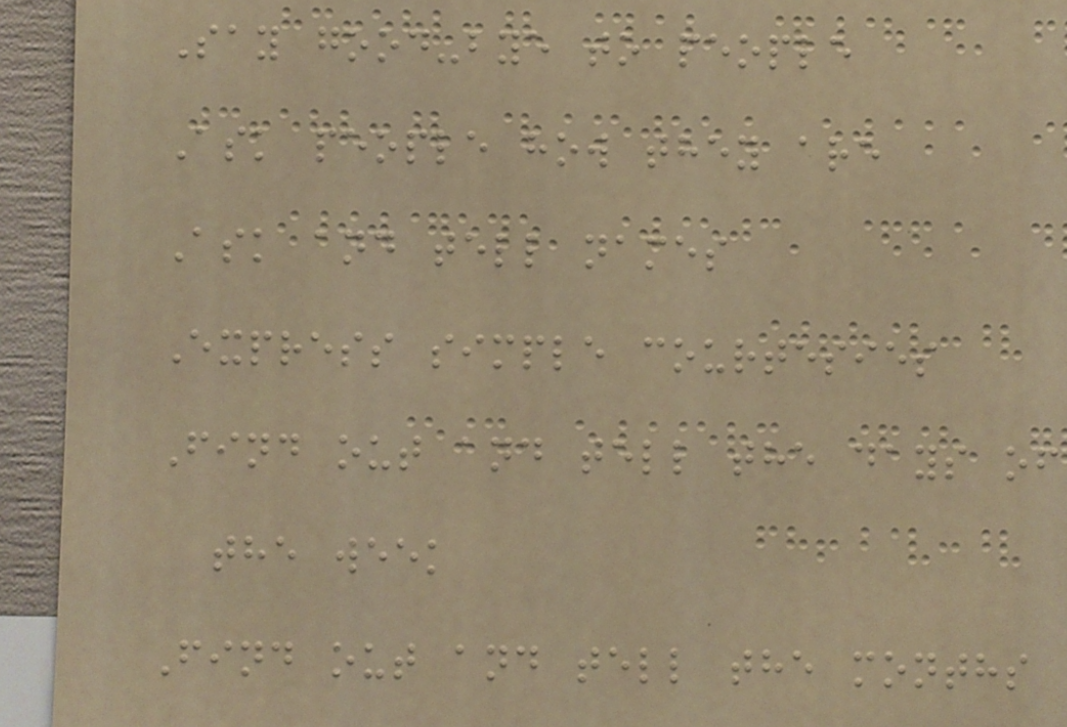Say good-bye to people
Ask people how they are
Ask and tell names
Express simple courtesies
Find out and tell the days of
the week
Find out and tell the months
